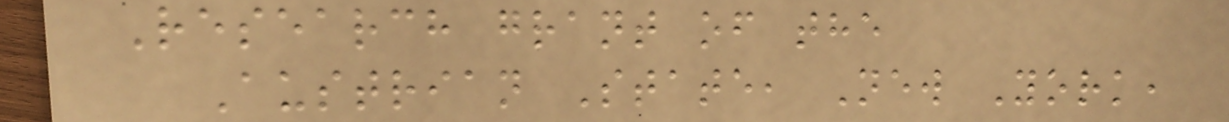Research grant of the
Austrian State, New York,
